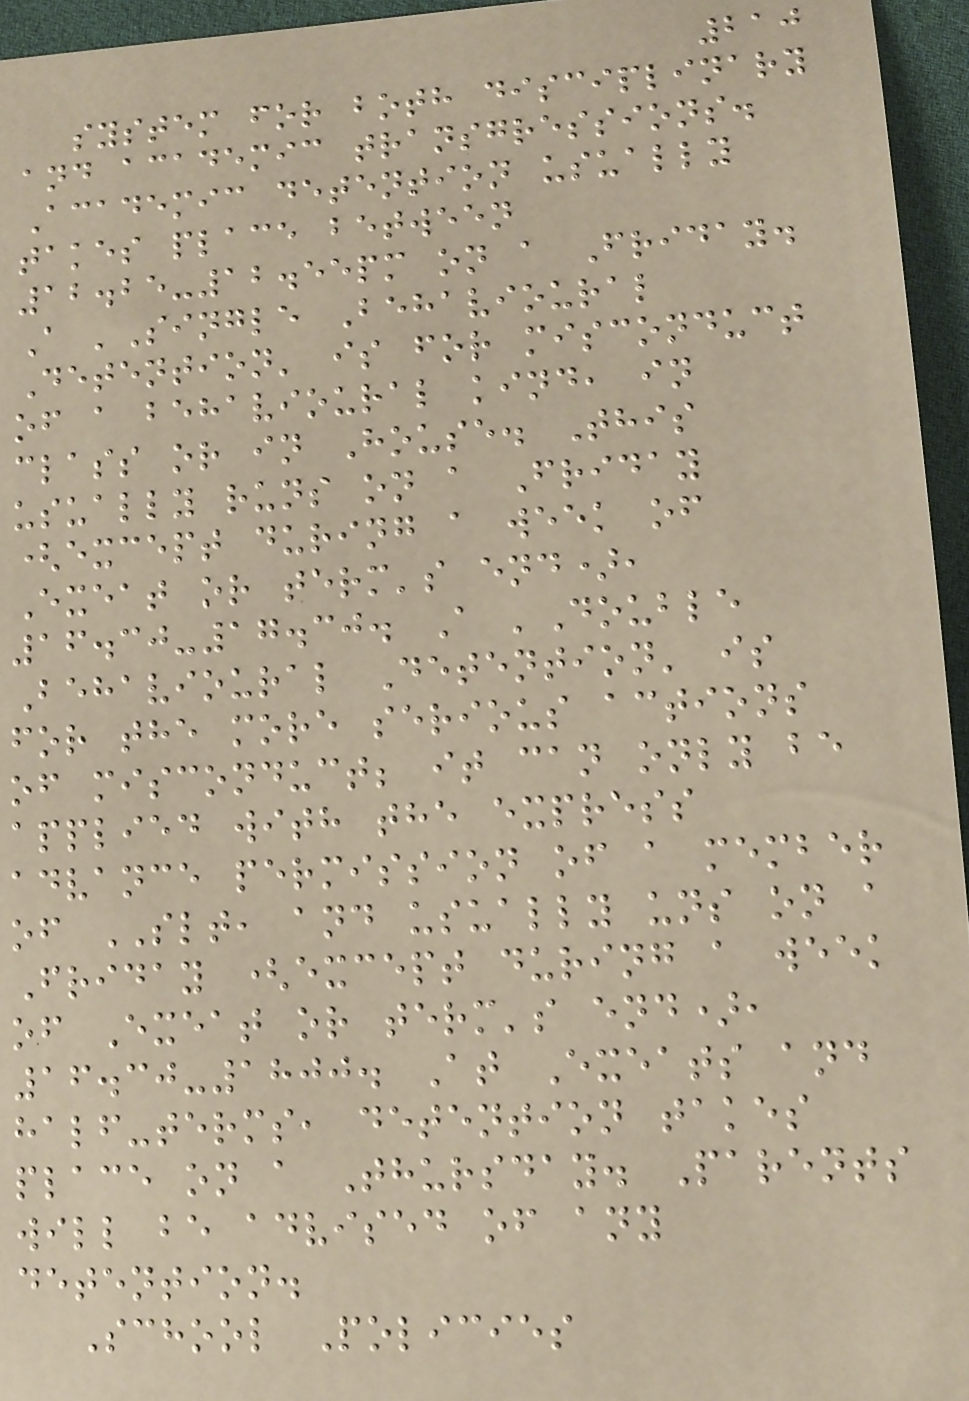210
system for both disciplinary
and academic transgressions.
Academic detention usually
takes place between
12.25-12.55pm on a Friday.
A 'Single Behavioural
Detention' is for misconduct
of a behavioural kind, in
class or in House. This
usually runs on a Friday
(except during a week of
Exeat or term's end),
16.30-17.30. A 'Double
Behavioural Detention' is
for the more serious actions
of misconduct; it can only be
applied with the express
advance permission of a member
of SLT, and usually uns on a
Friday (except during a week
of Exeat or term's end),
16.30-1800. At Exeats and
half-terms, detention takes
place on a Thursday. Parents
will be advised of any
detention.
School Policies
